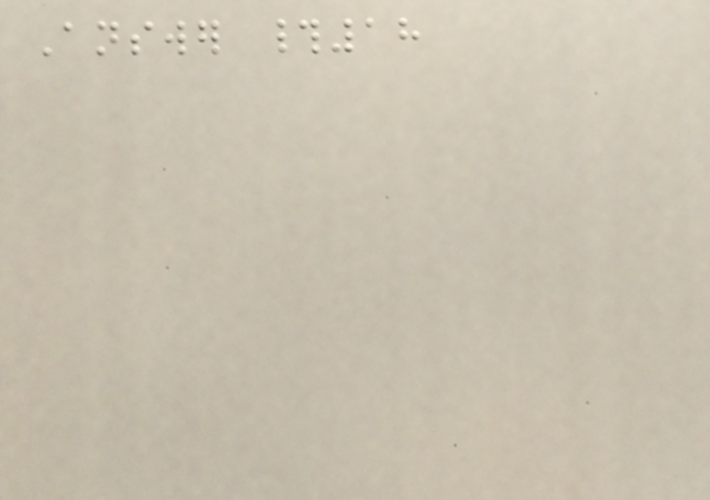Answer #18
